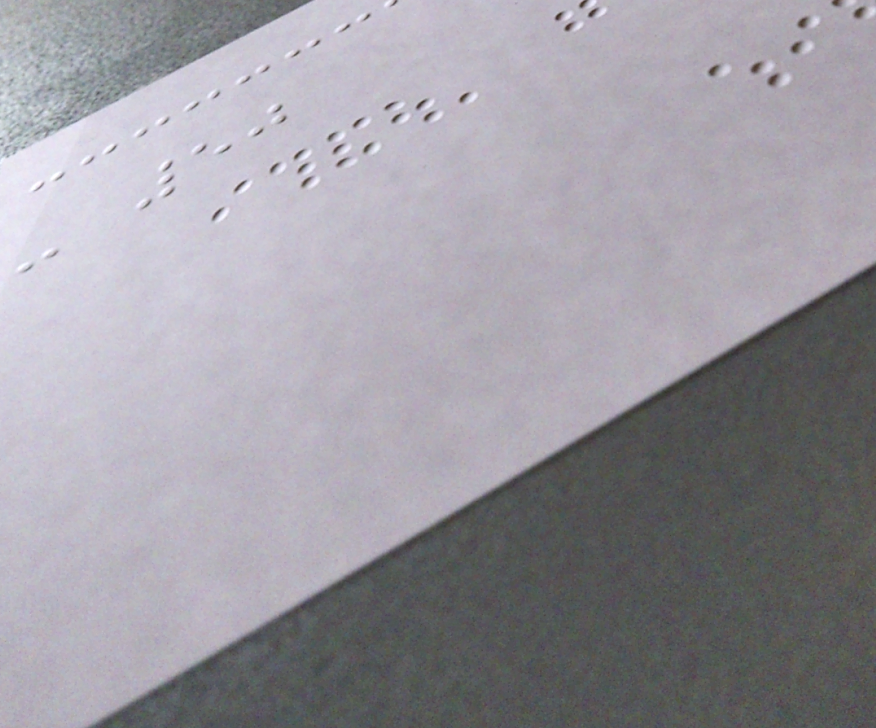- 50
